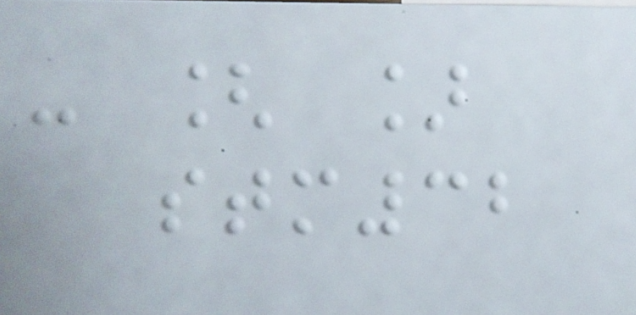- [ ]
stm32
